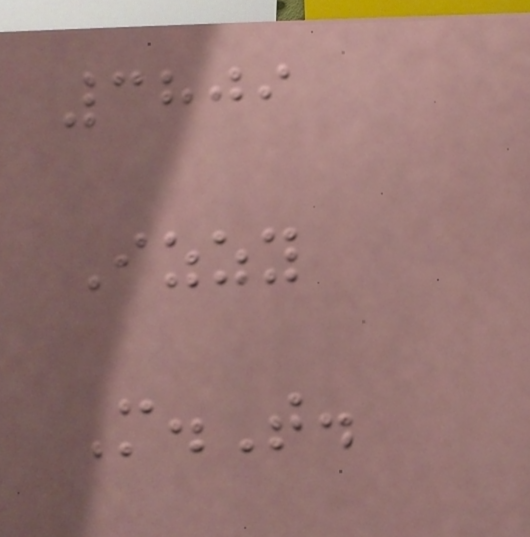3809
Izzy
M.T.
